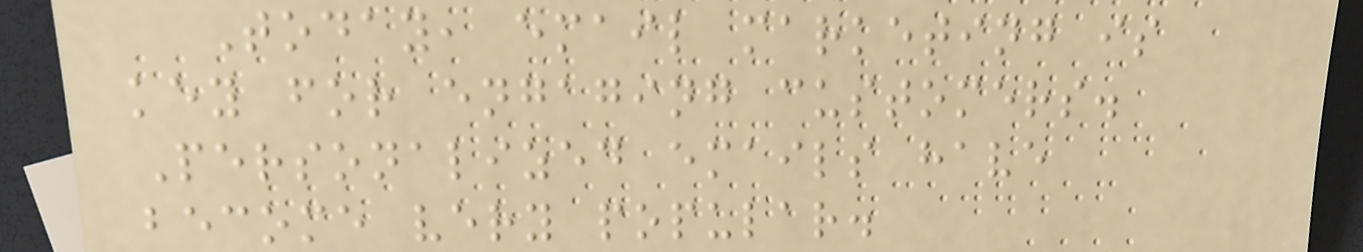Today, email marketing is
key for engaging customers.
Personalized emails have
become very popular.
